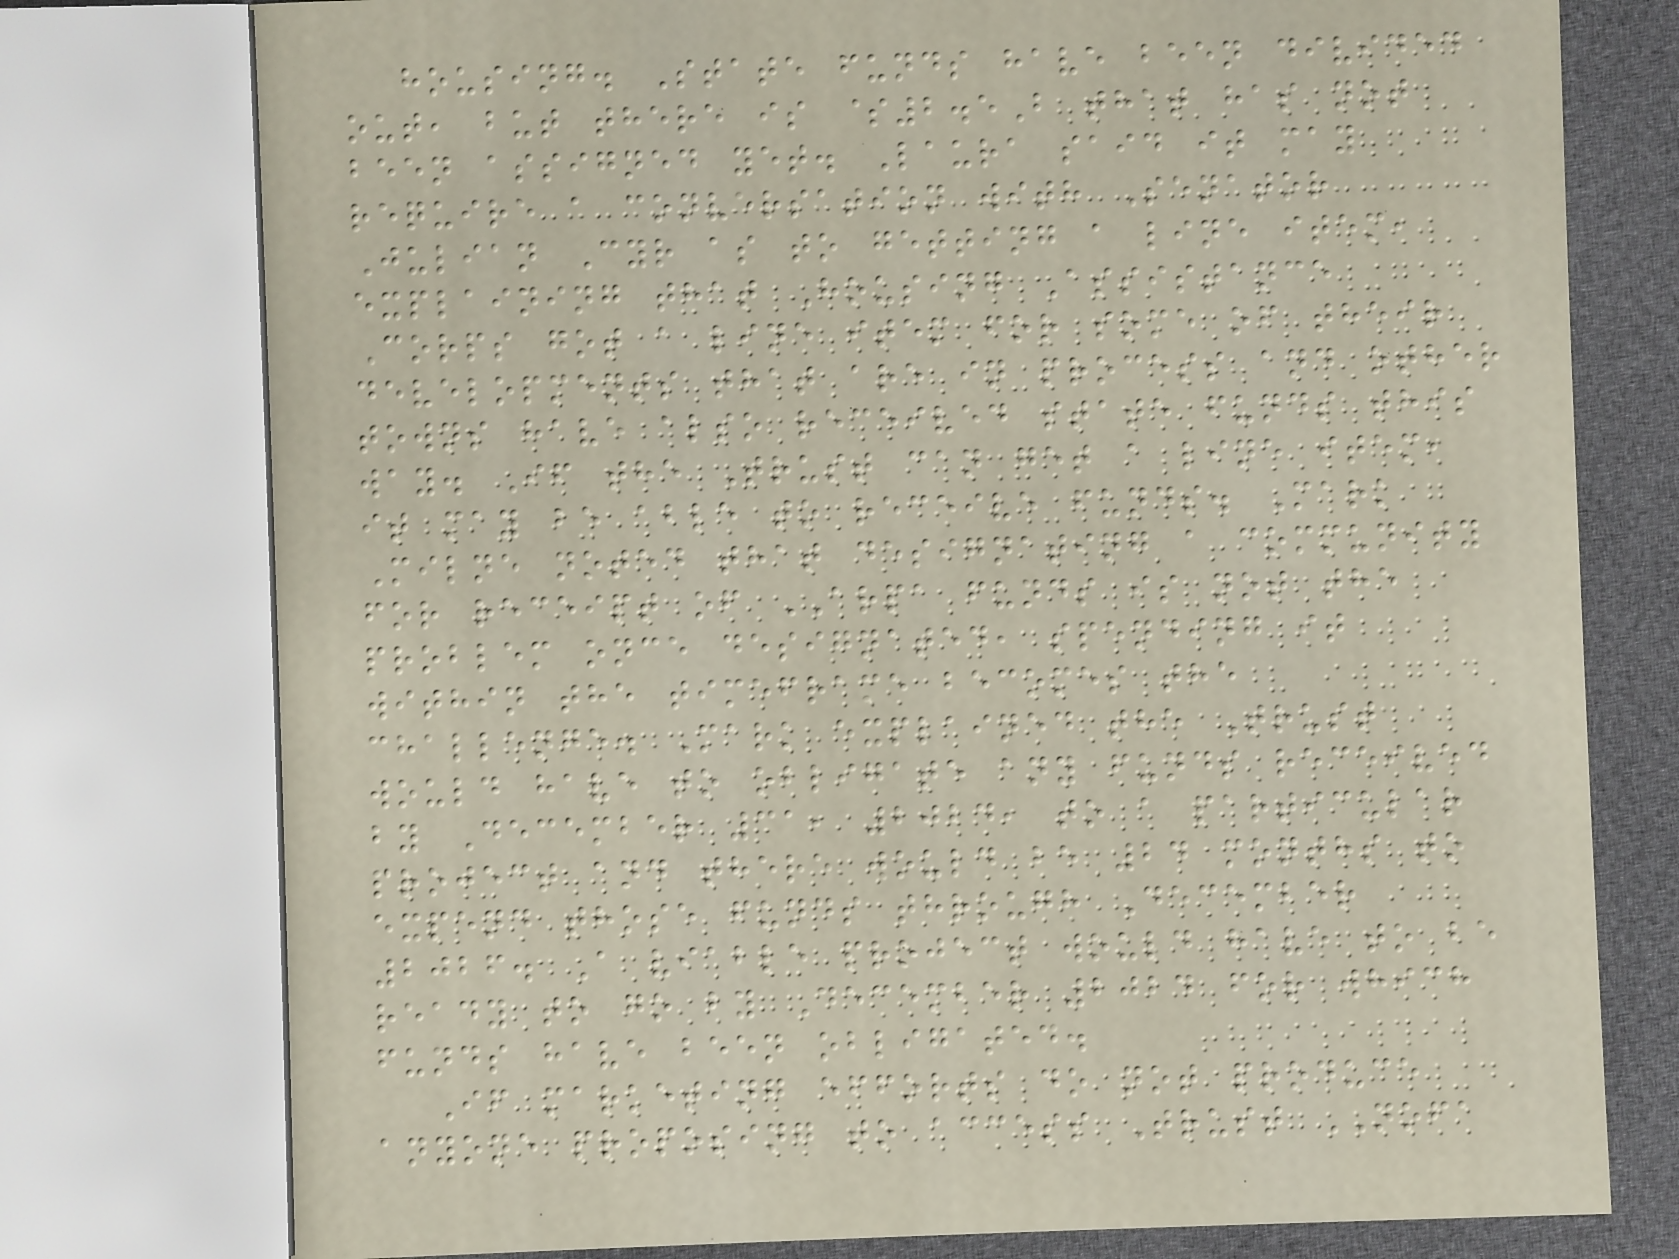housing. State funds have been divided
out, but there is $2.5B that has not
been assigned yet. Laura said it may
require a conversation with Senator
Julian Cyr as to getting a line item,
explaining that Housing Assistance
Corps got a line item for some of their
developments that are in process and other
towns have also received state funds this
way. If the Trust can get a line item,
it may be able to receive funds. Mark
Milne noted that designating a community
for receipt of ARPA funds is not the
problem once designated, spending it
within the timeframe becomes the
challenge. Mark explained the Trust
would have to obligate any funds received
by December 31, 2024, to a particular
project and there would be 24 months to
expend those funds through December
2026. A viable project would have to be
ready to go by December 2024 for which
funds have been obligated.
If marketing efforts do not produce
anyone proposing to access Trust NOFA
